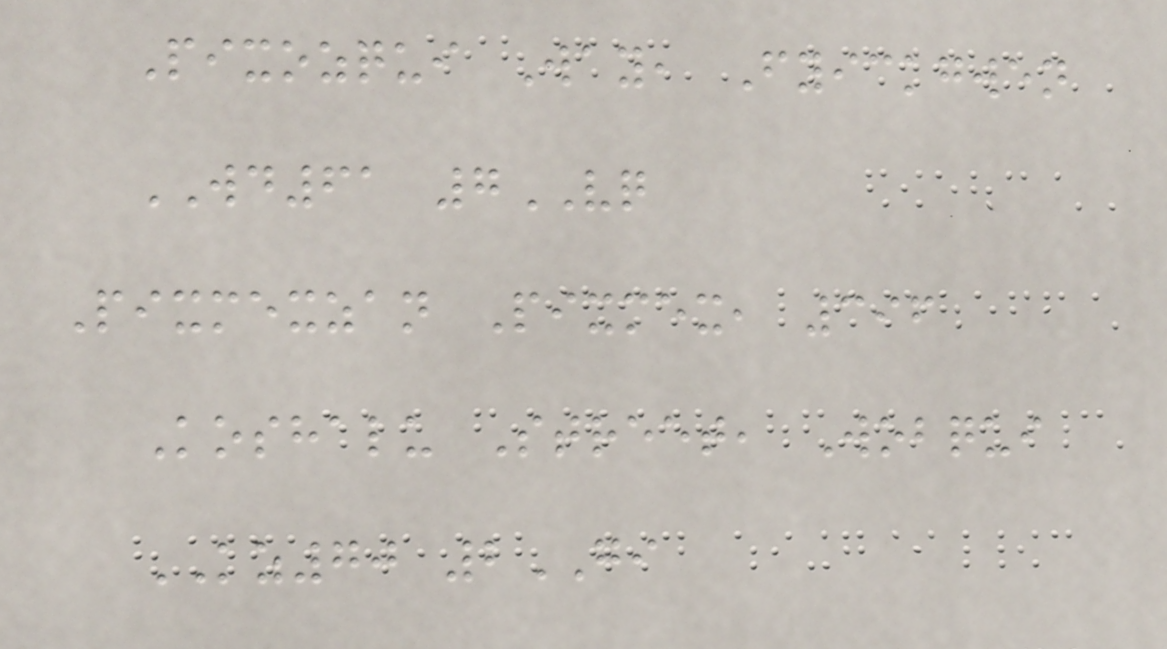Pixozqui Way, Fyickgwen
WD61 7VQ
Pixmexzan Pixmex, 396
Koshalu Street, Wobqui
KZ70 2GI
